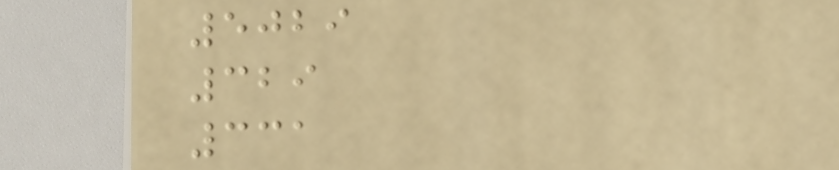5029
329
331
